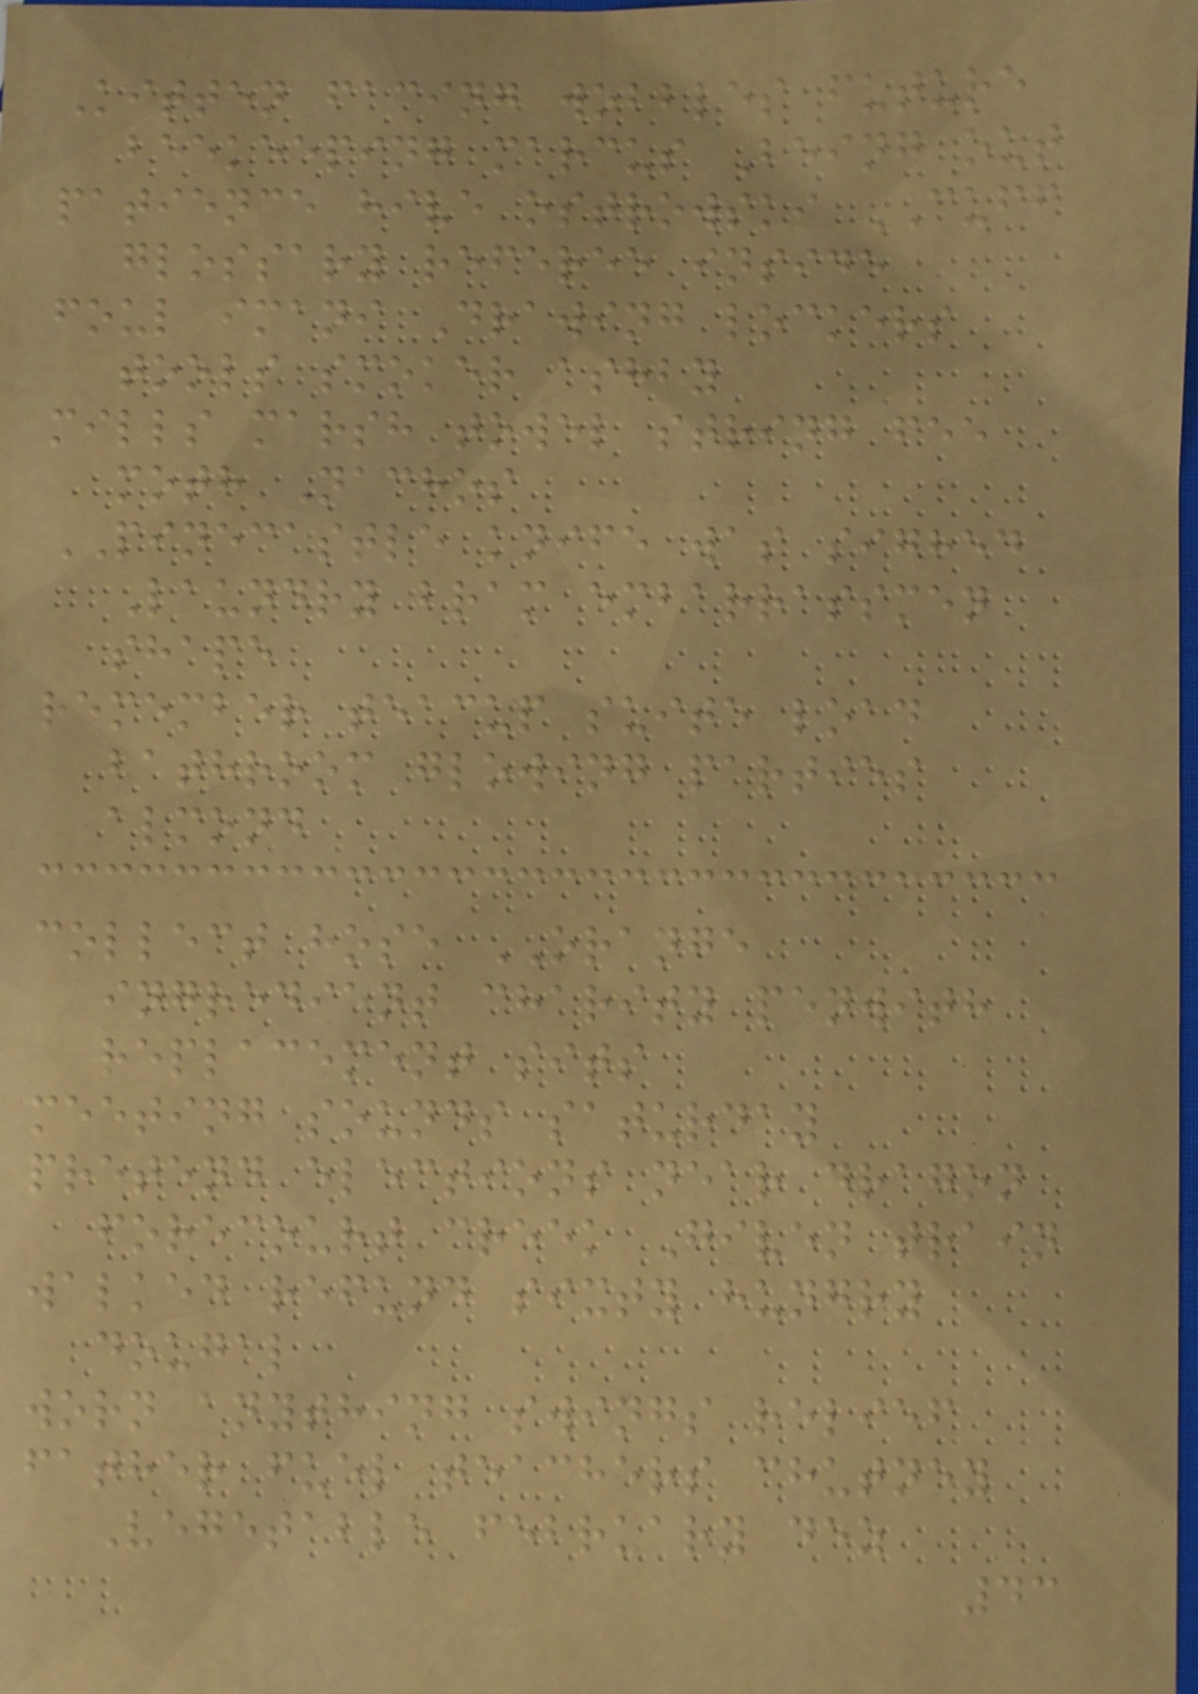Kitten facing wobbles future
beekeeping marcus Being out
patience hive ostrowski CUFF
glossary referee inside
foul imani Drawing lockers
tools smoker ashby
mills marsh towel string fee
moth Nachos
PINECASTLE knife was sighed
Laundry bram embarrassmen
shape
remember teacup suite load
bathroom glowing parties
almond
collect hose ORANGE
ingredient charity penwith
replacement sits
meeting sounds saturday
pretend elections near dragon
forecourt creek Given train
walked refund sixty hungry
dougal
worn anything swings relief
father fuel teachers chutney
Vegetable february dez
43
